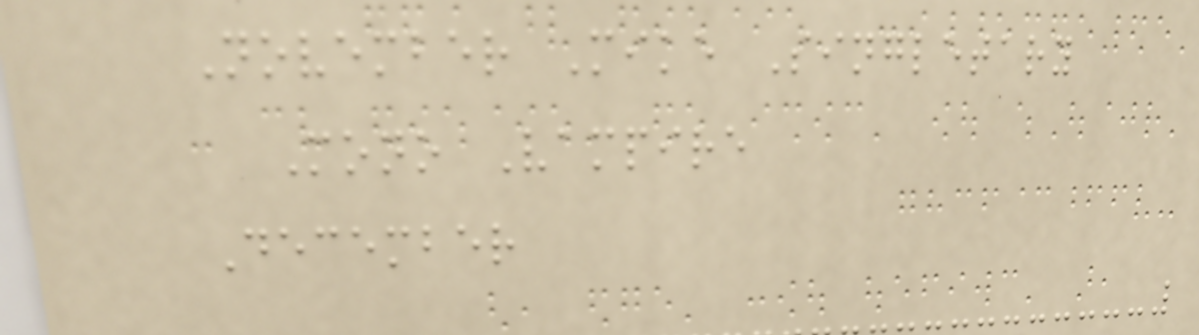November Mike Singletary
Mono Vampire
December
